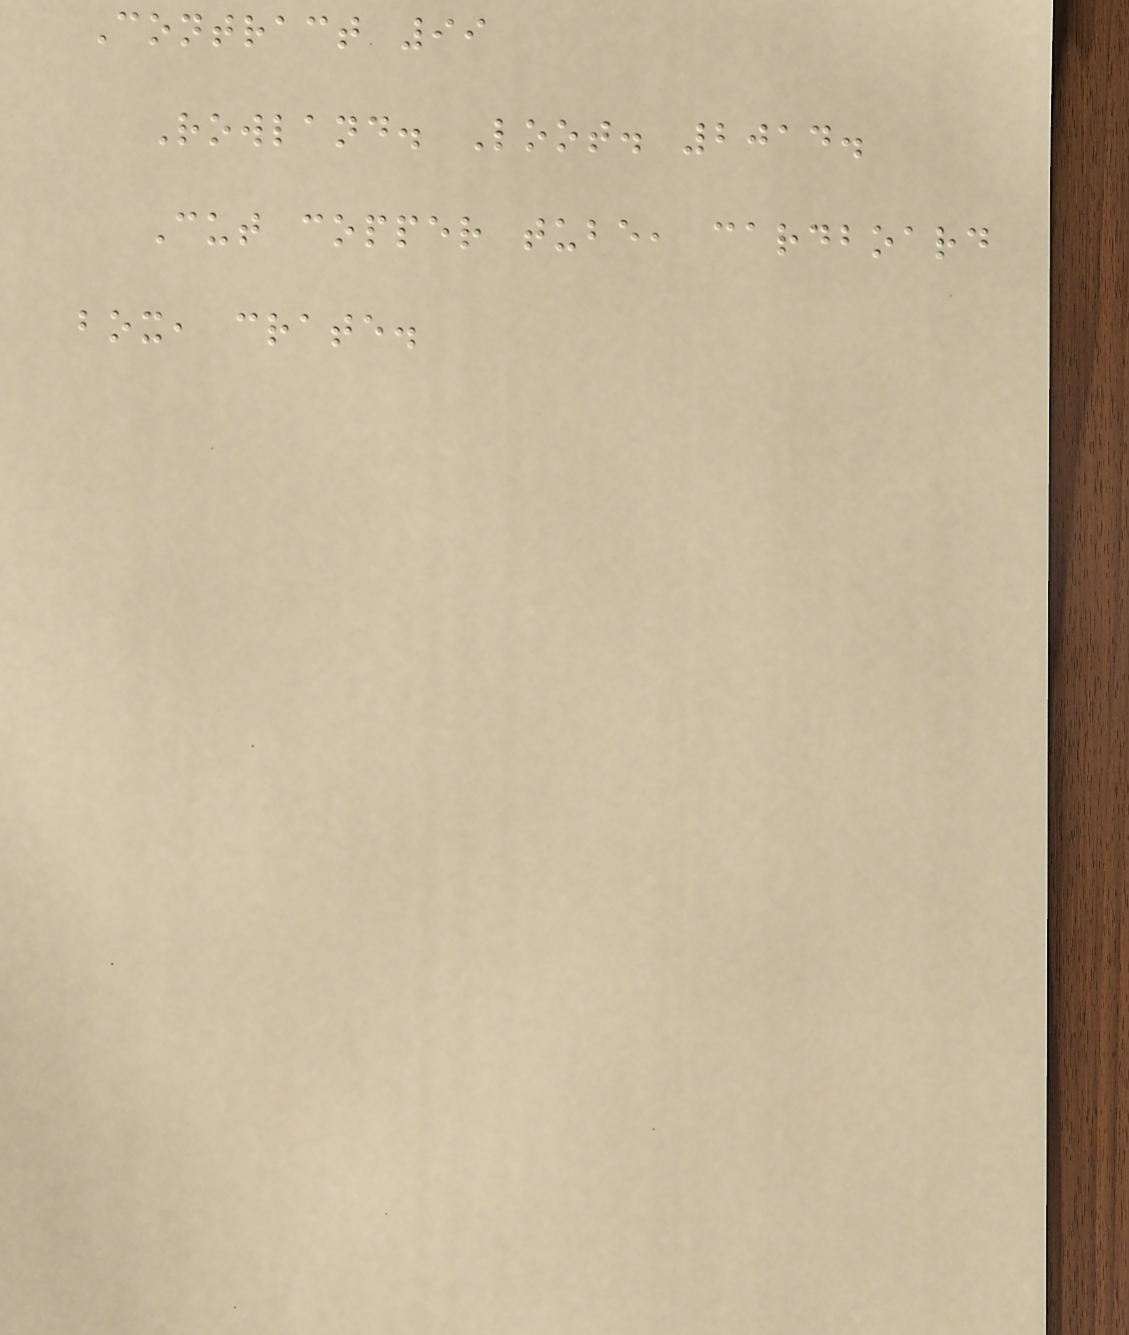Contract 99
Rowland. Loot. 2014.
Cut copper tube, cardboard
box, crate.
